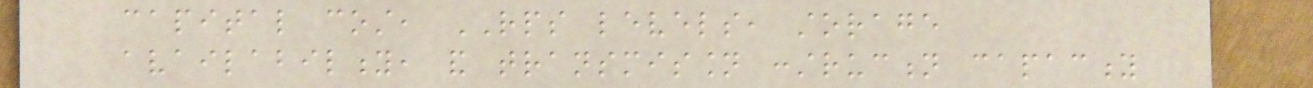capital cost, RPS levels, storage
availability, and transmission construction capacity
